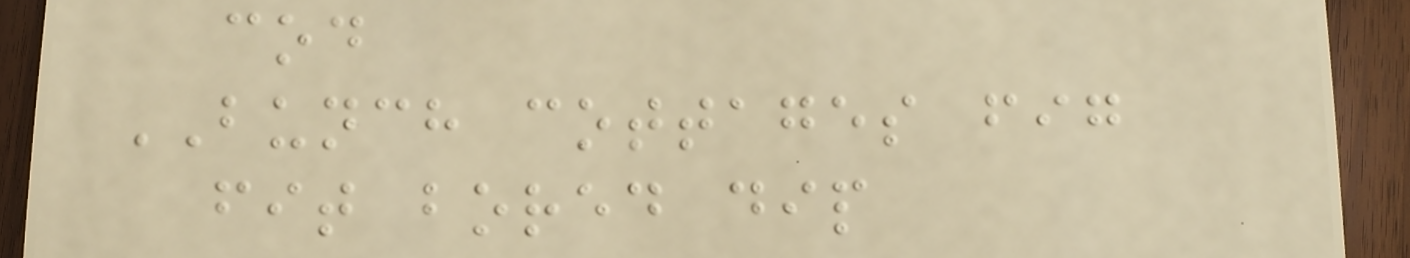cod
BUNCH cottages fig
fit bored dip
